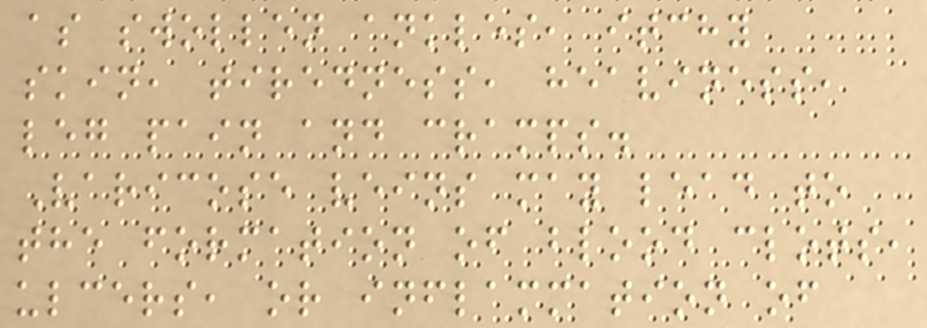as swollen ankles, itchy
skin, tiredness, heaviness,
leg pain and cramps.
Varicose veins may lead to
the formation of blood clots,
ulcers, or inflammation of
